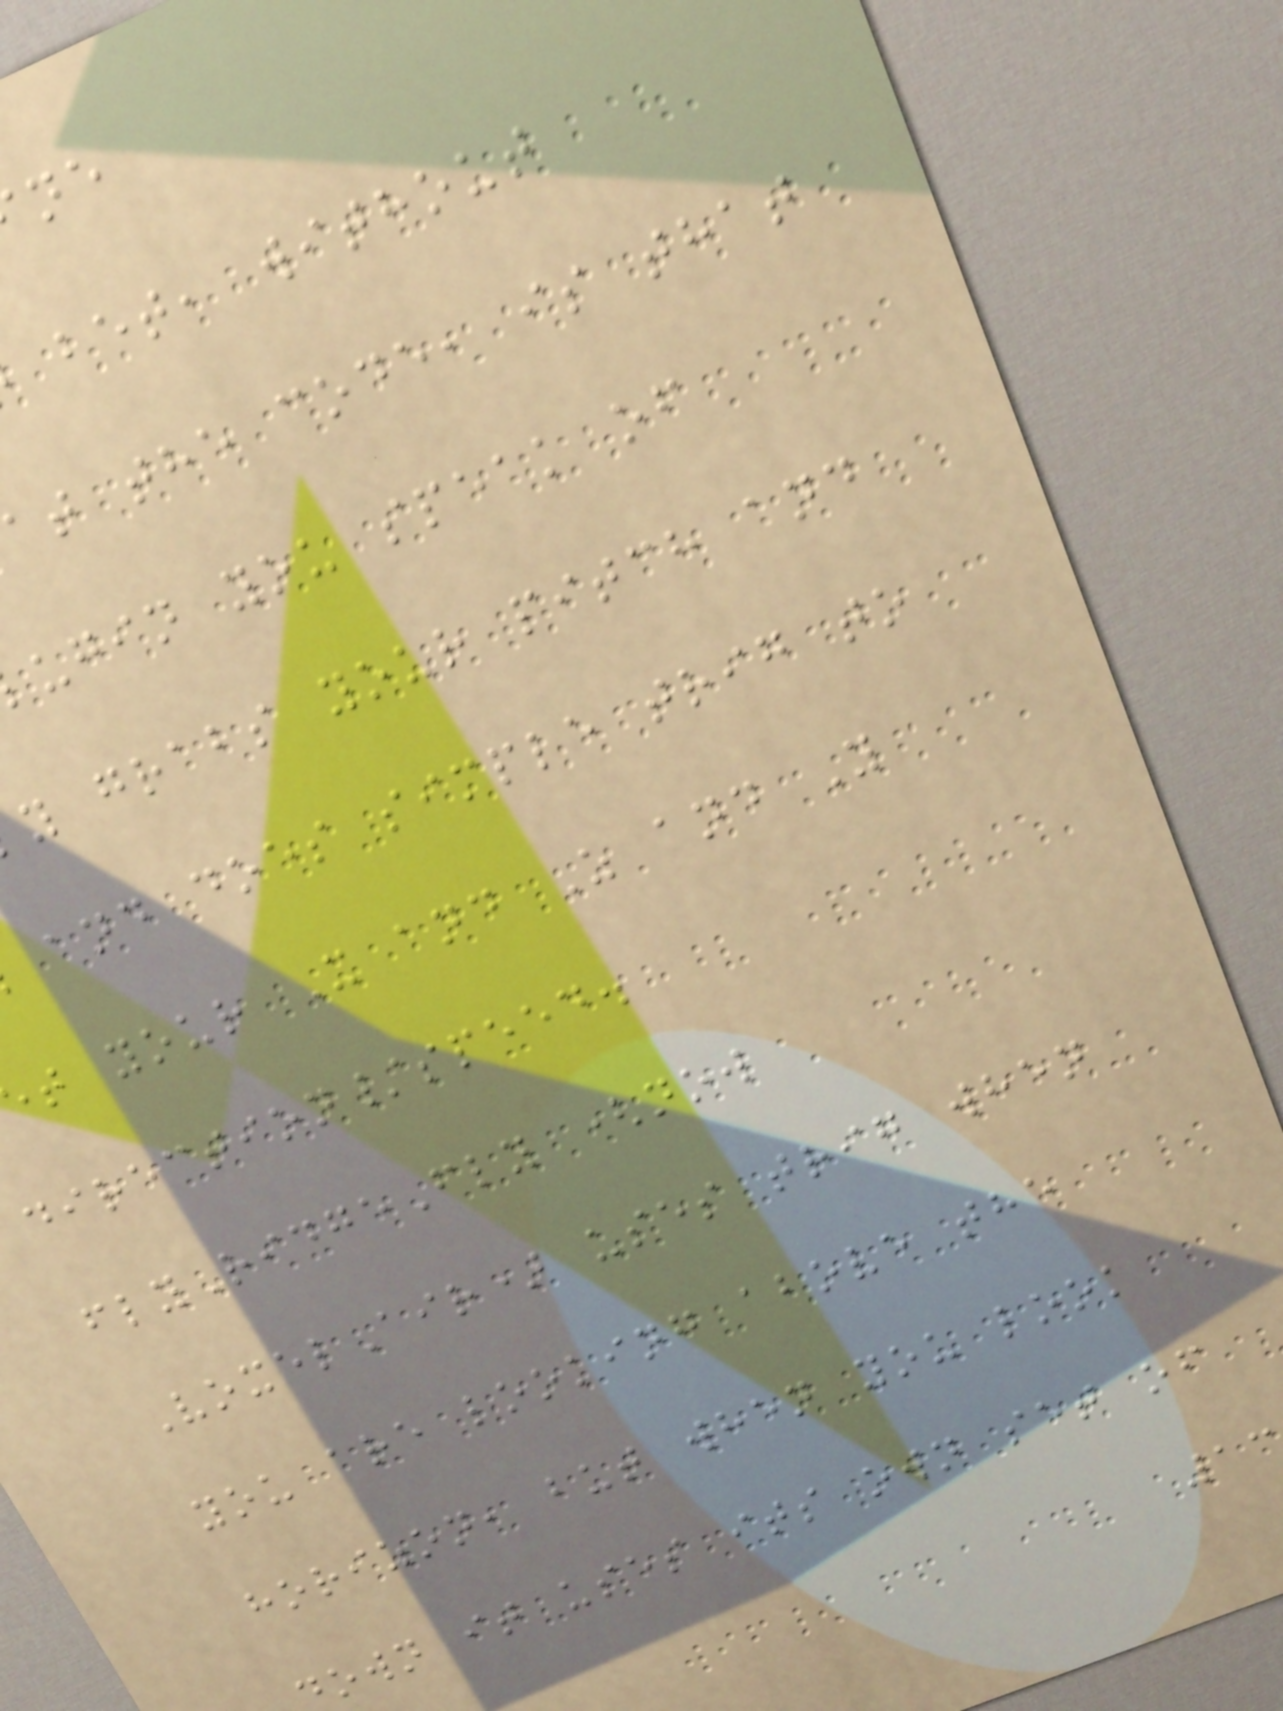bet, without
at the code, is that
ugin you speak of
y grabs your pitch and
and does simple trig to
t your X and Z and Y
direction/speed.
flyRidgeFly (now
VoxelAir) uses trig when
you are looking above the
horizon, but when you look
own it uses its own set of
